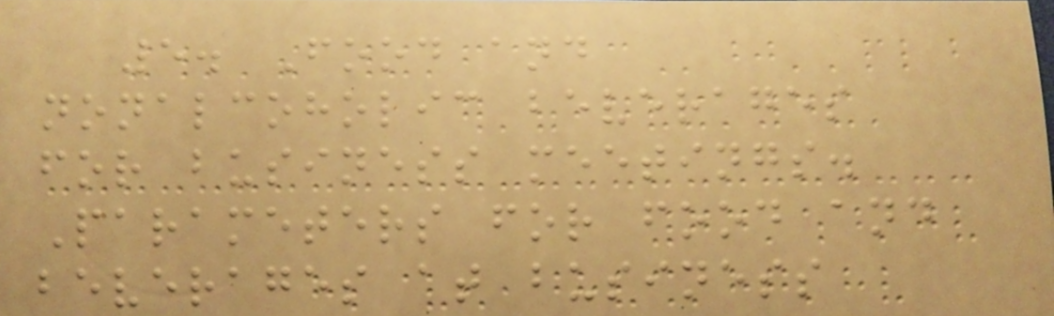5. Food and
nonalcoholic beverages
for business meetings.
Parameters for food and
beverages at business
